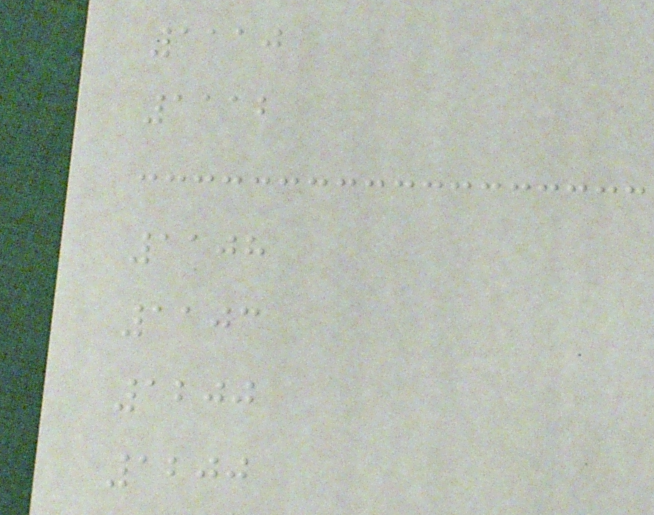1110
1112
1108
1103
1200
1200
